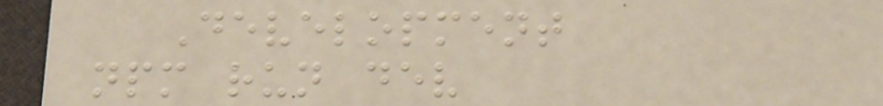Development
npm run dev
